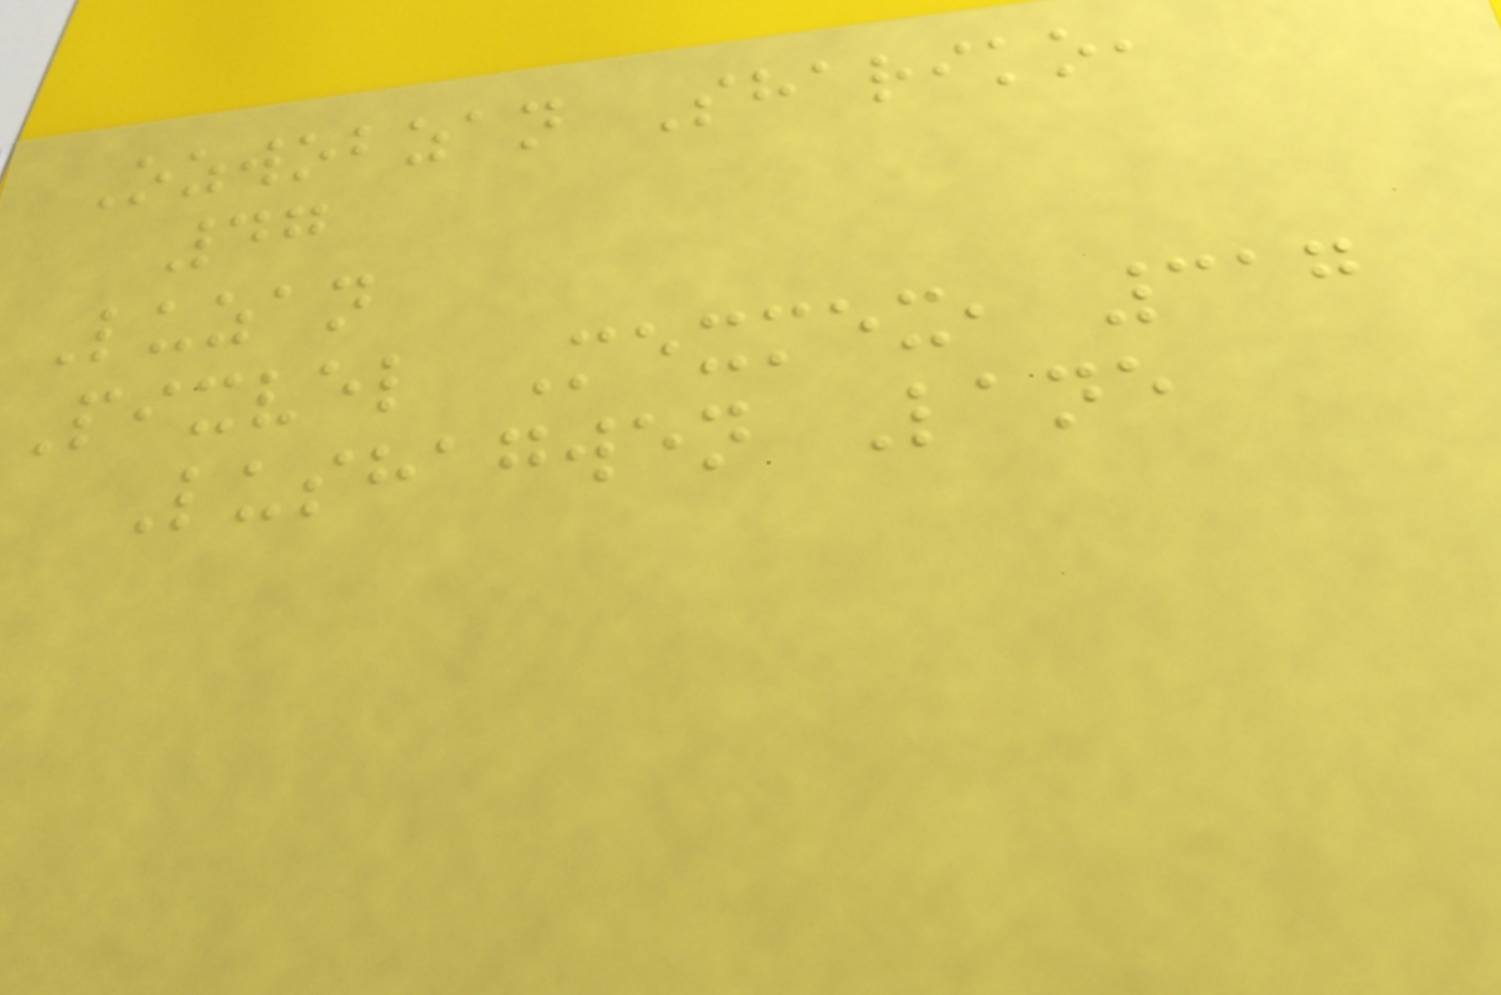Ozwobzan Shariko,
47
Luzan
Pixvel Mexmex, 317
Lushagwen Lane
